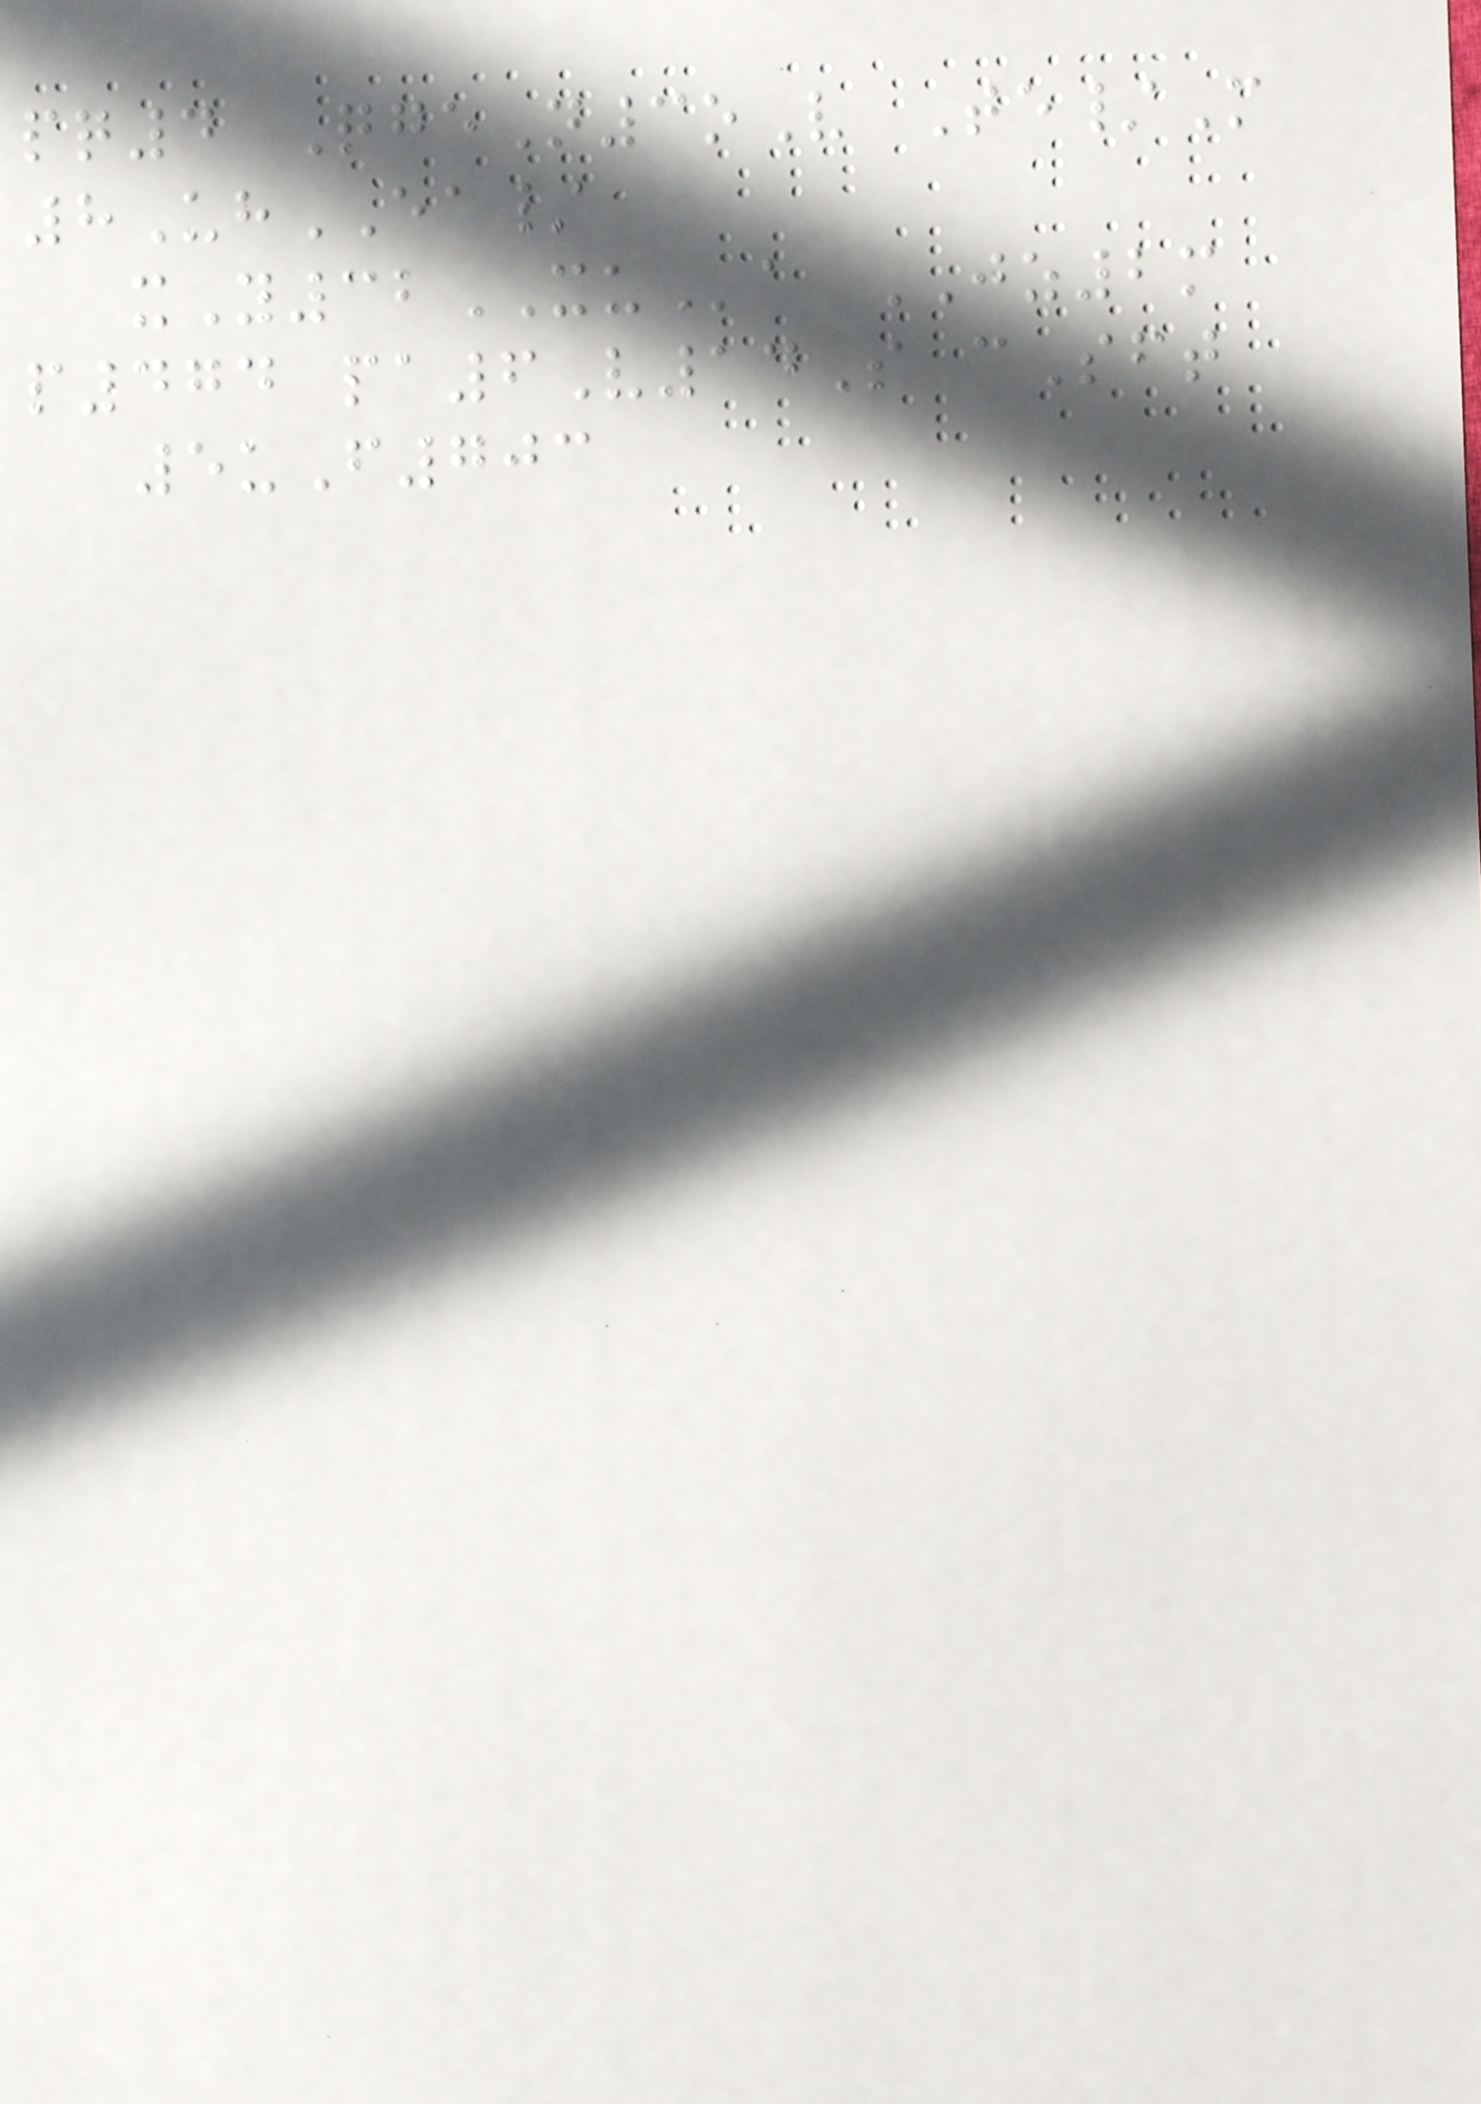pq4 QgeN3oV Te/M
8UhEA/
xY32XUa JZ2m
p474 pa6V14S cSft
5uF703
